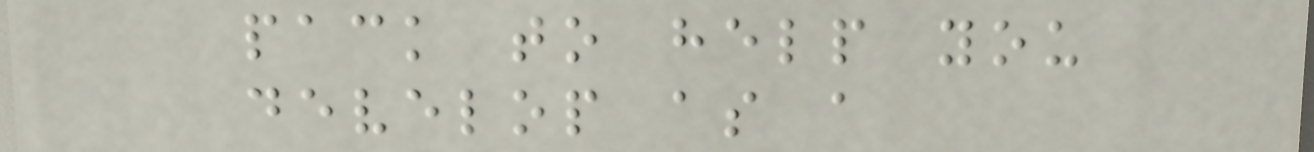pack to help you
develop as a
